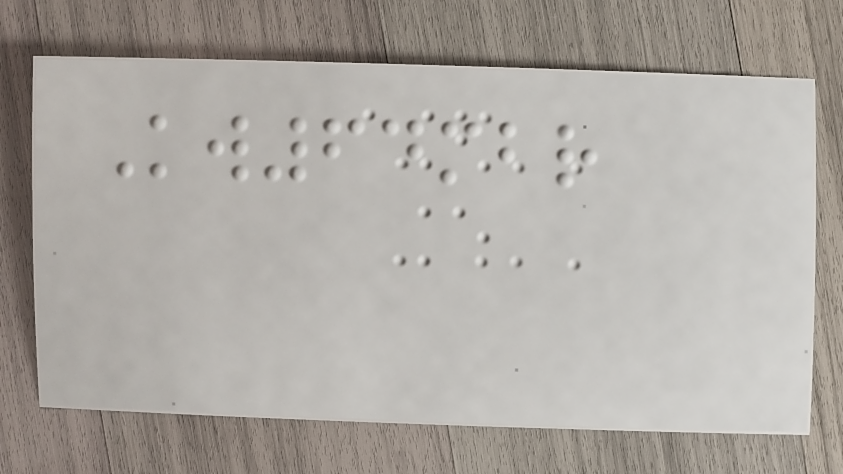Kw64mbr
